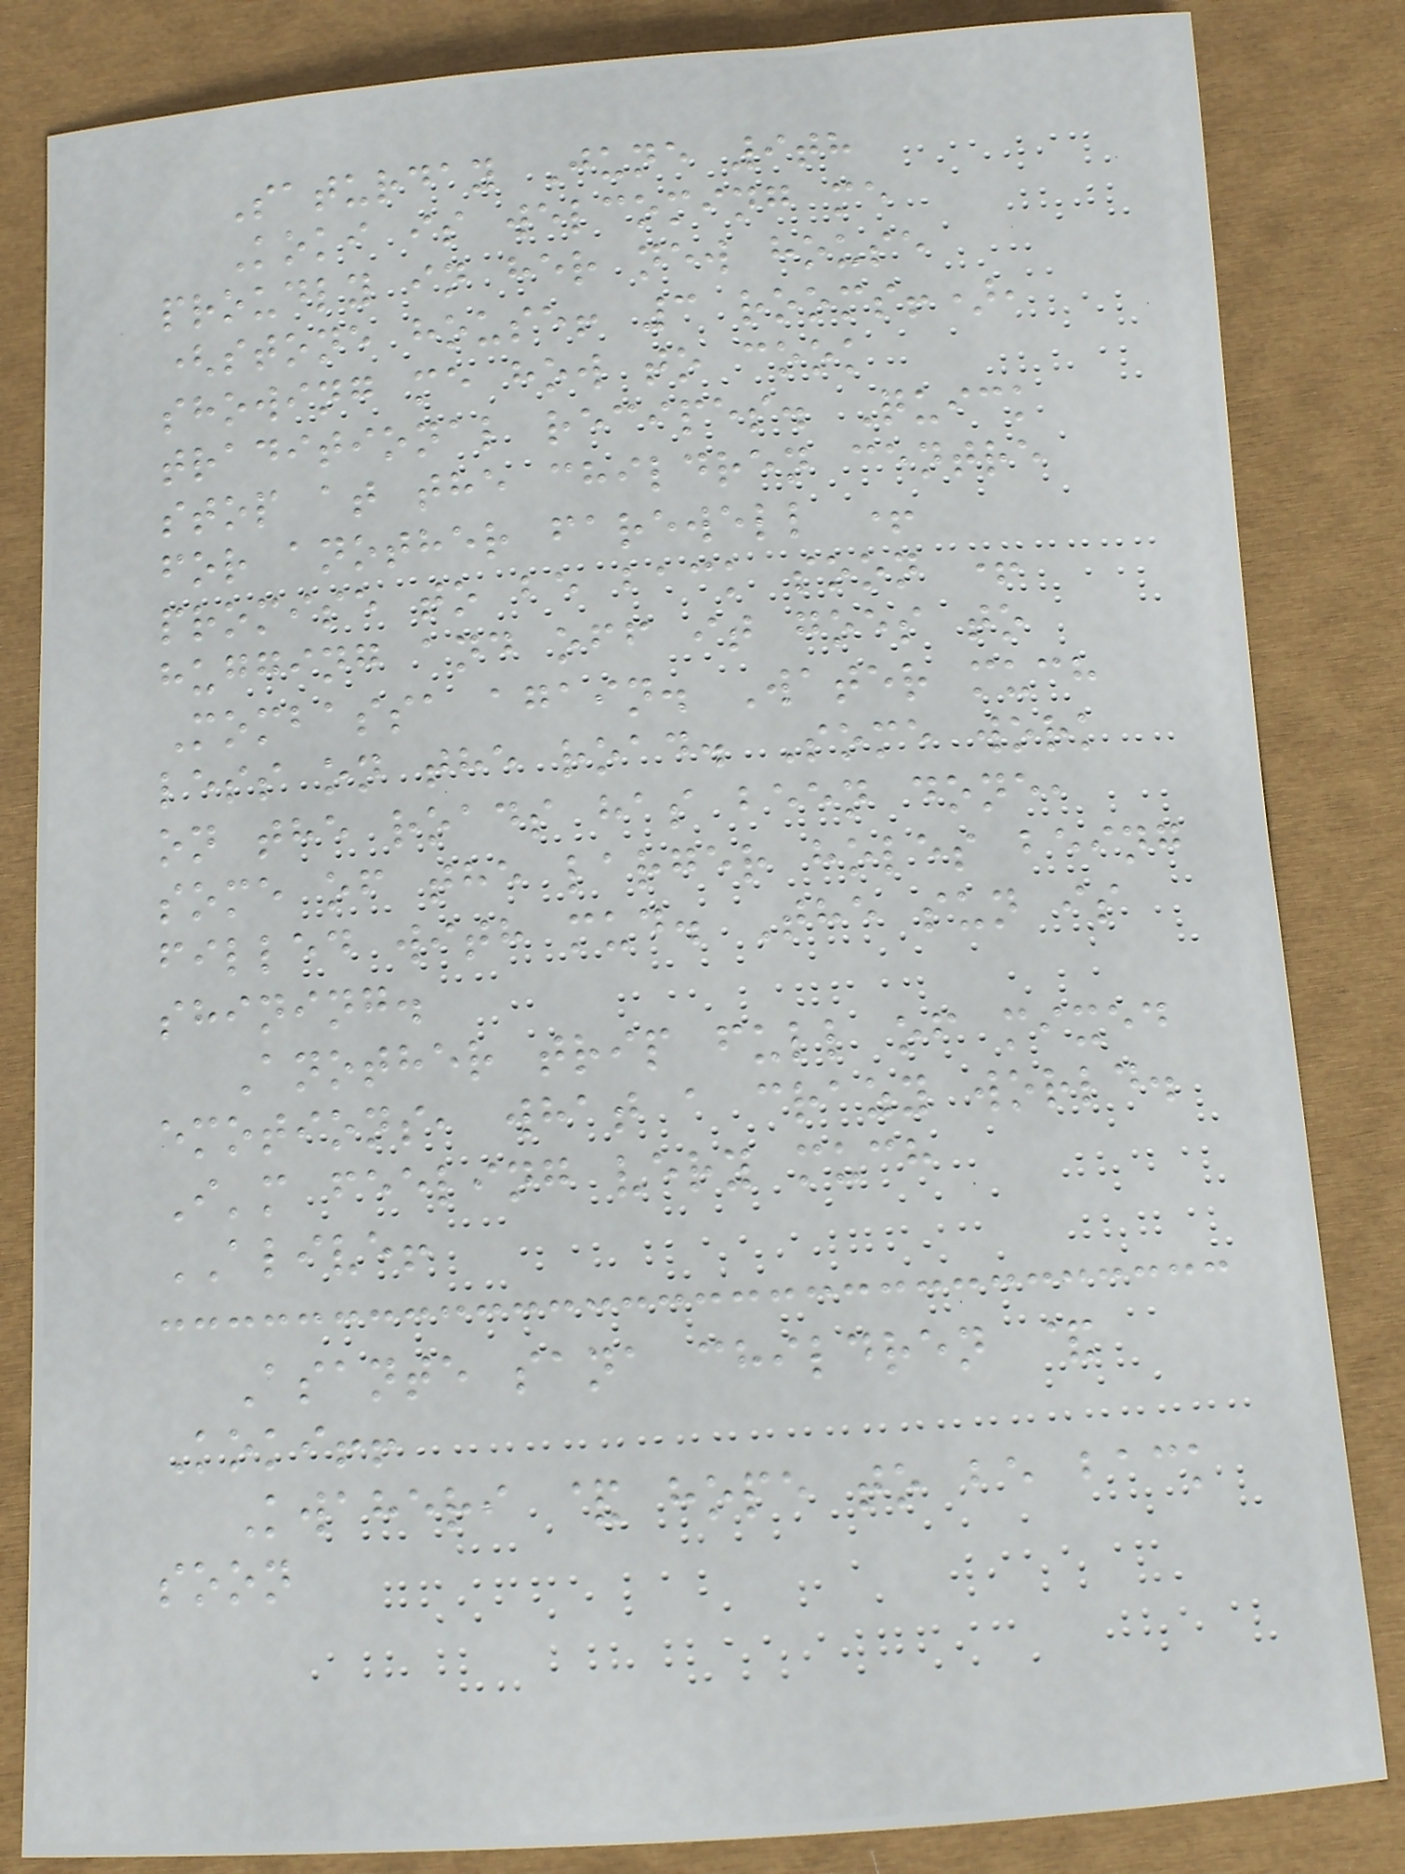Saturday June 9th
Koki is welcoming me
proudly in her new house
(stone house! 3 rooms!),
showing me how to cook
traditional recipes. Quick
stop at the children centre
for another farewell +
promise to be back soon +
hugging and off it goes to
Mombassa again. Water much
less on the road. Some work
on the roads has been done,
some of the larger holes being
filled with mud. The sun is
shining.
Another trip full of mixed
emotions, what a crazy world.
I'm feeling very much
ALIVE!
Asante sana children &
Koki!!
Kwaheri & hope to be back
soon
